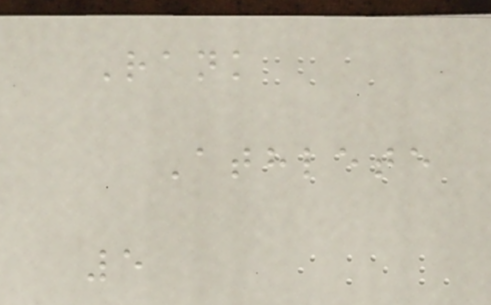Rank
Athlete
5
